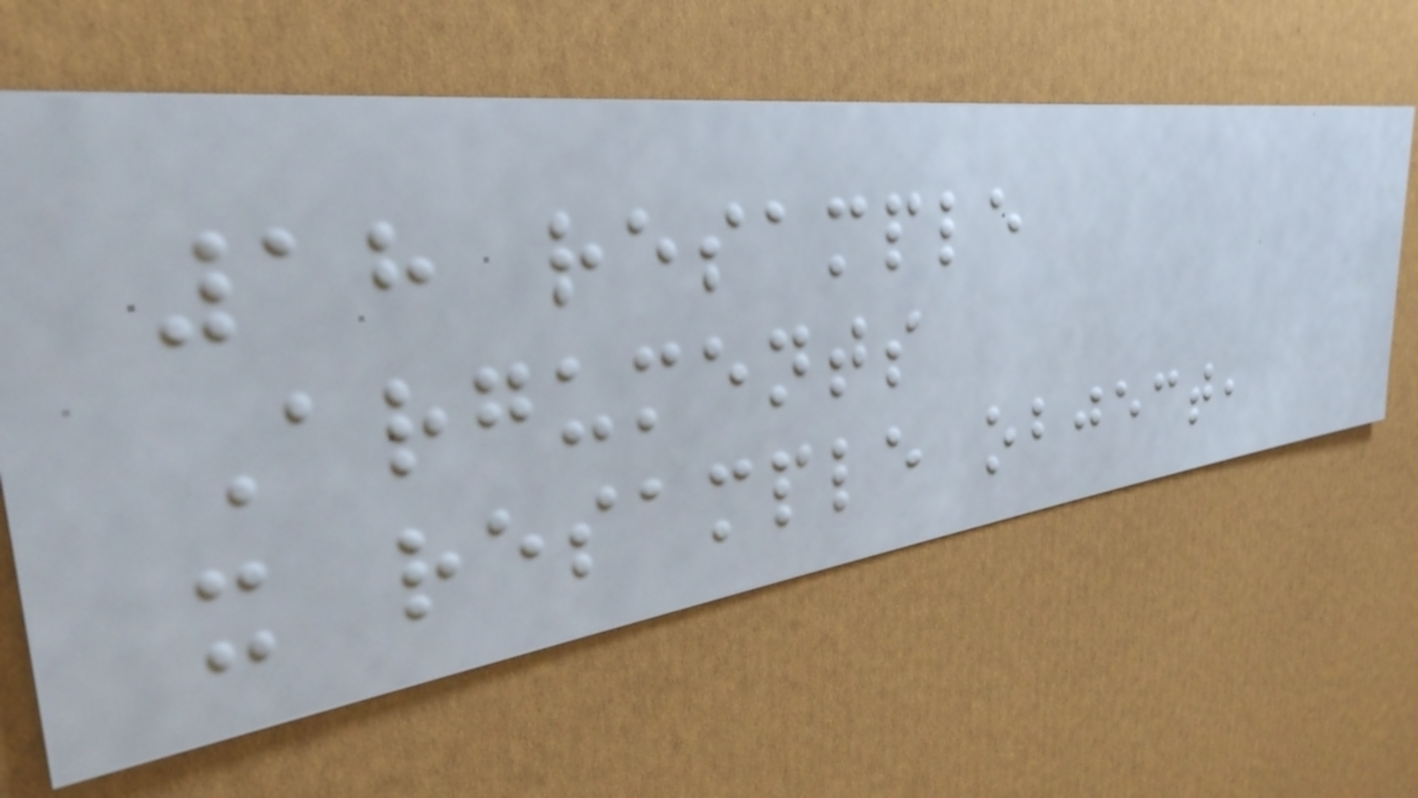18 resample
Arguments
x resample object,
